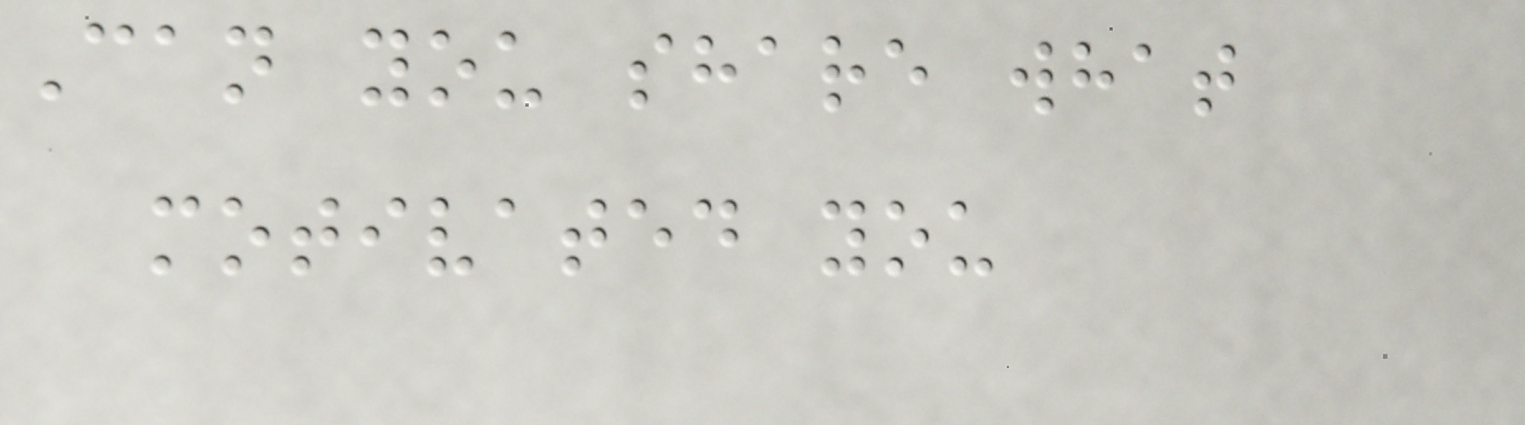Can you share what
motivated you
